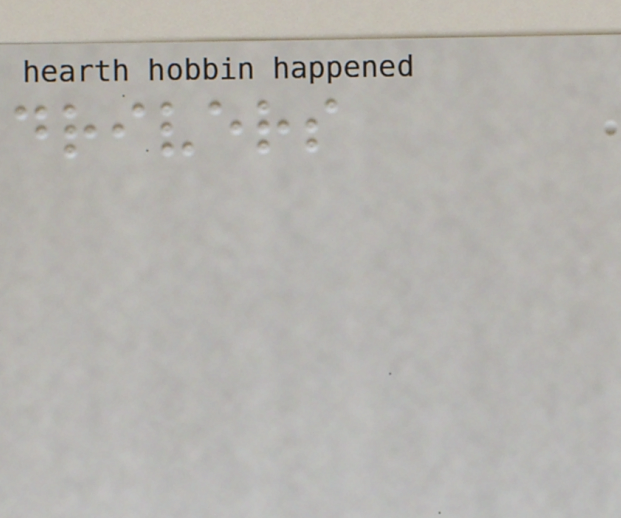drivers
